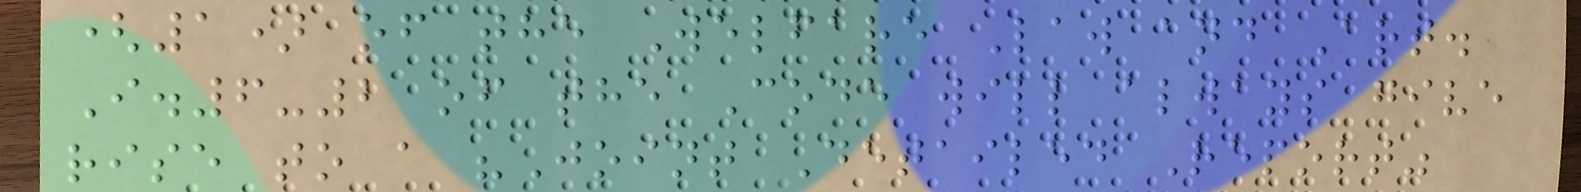(1) of the Welfare Law and Art.
I.6-2 of the Code will always give
rise to a "Joint Detailed Report"
